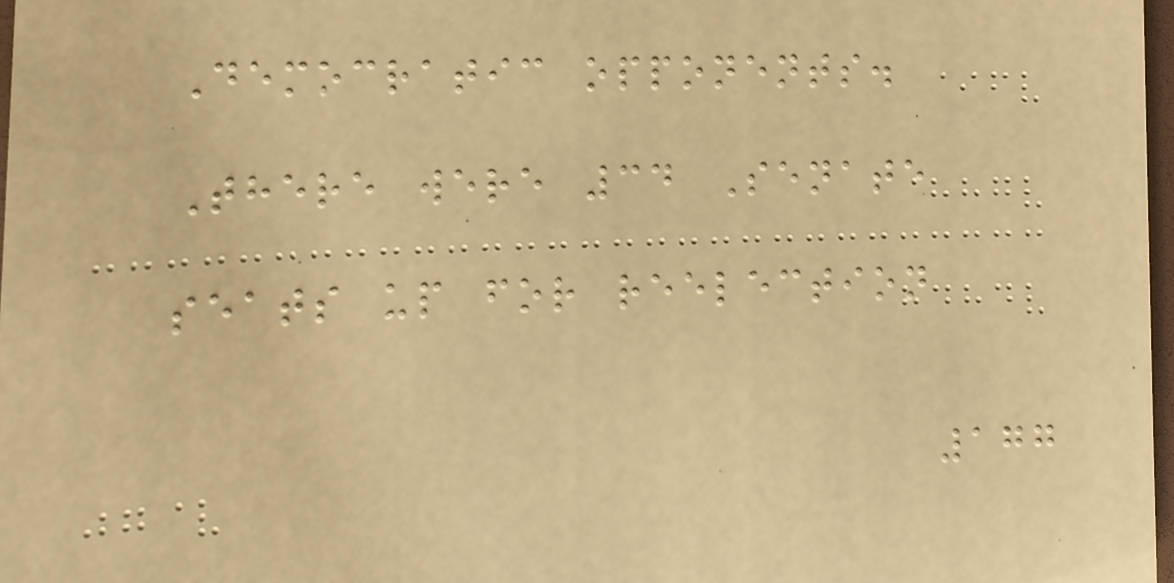Democratic opponents.
There were 34 Senate
seats up for reelection
177
